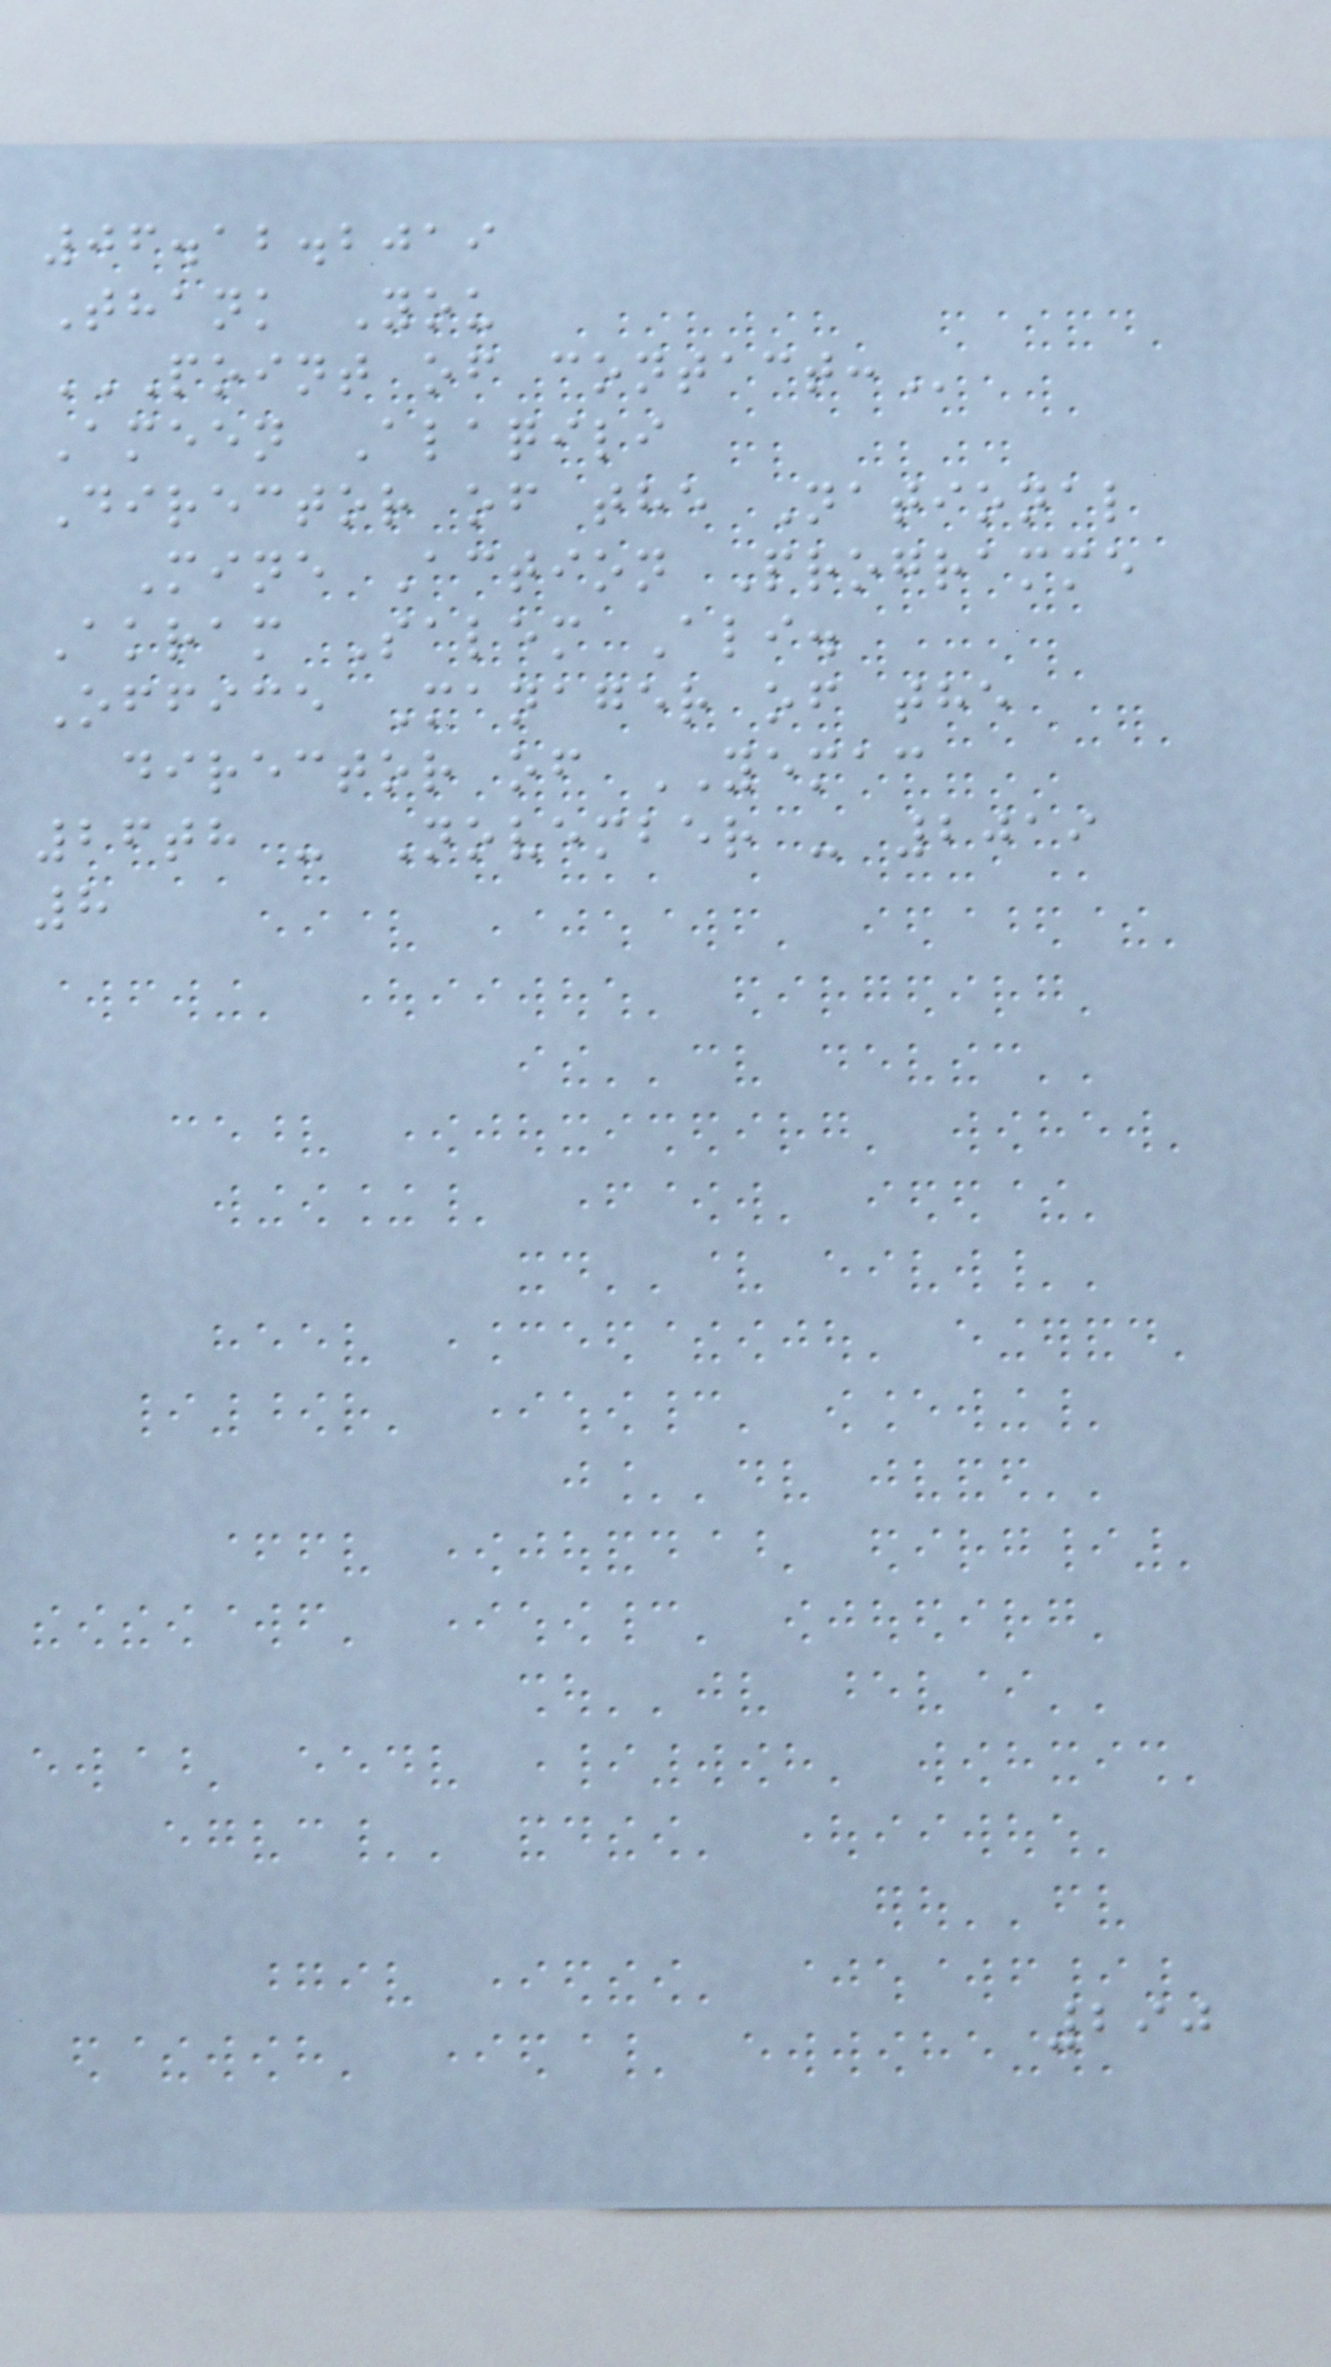06.12.2019
Thank You
POINT OF CONTACT:
Ameen Alaqili
Director of the National
Mine Action Programme
Akram Salem Ali.
Office Manager of the
director of YEMAC
26th - November - 2019
8
290
